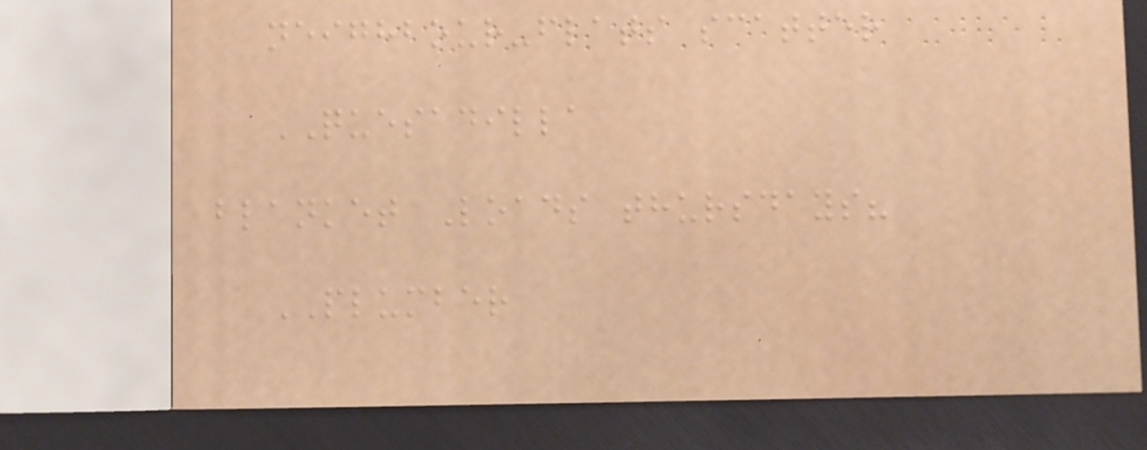neighbour-flats scatter
QUESADILLA
blanket Loads thursdays?
PLUMBER
